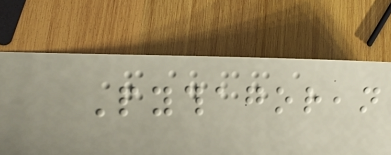Pythagorean
